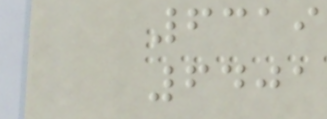6319
6401
